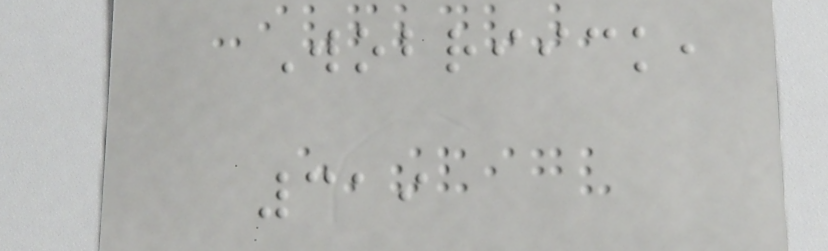Wobriick,
319
